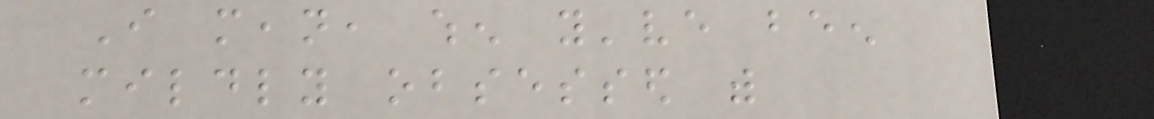I mean, when you've been
mildly obsessed with
